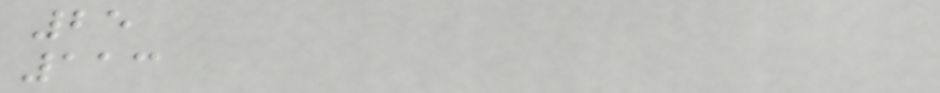25
113
